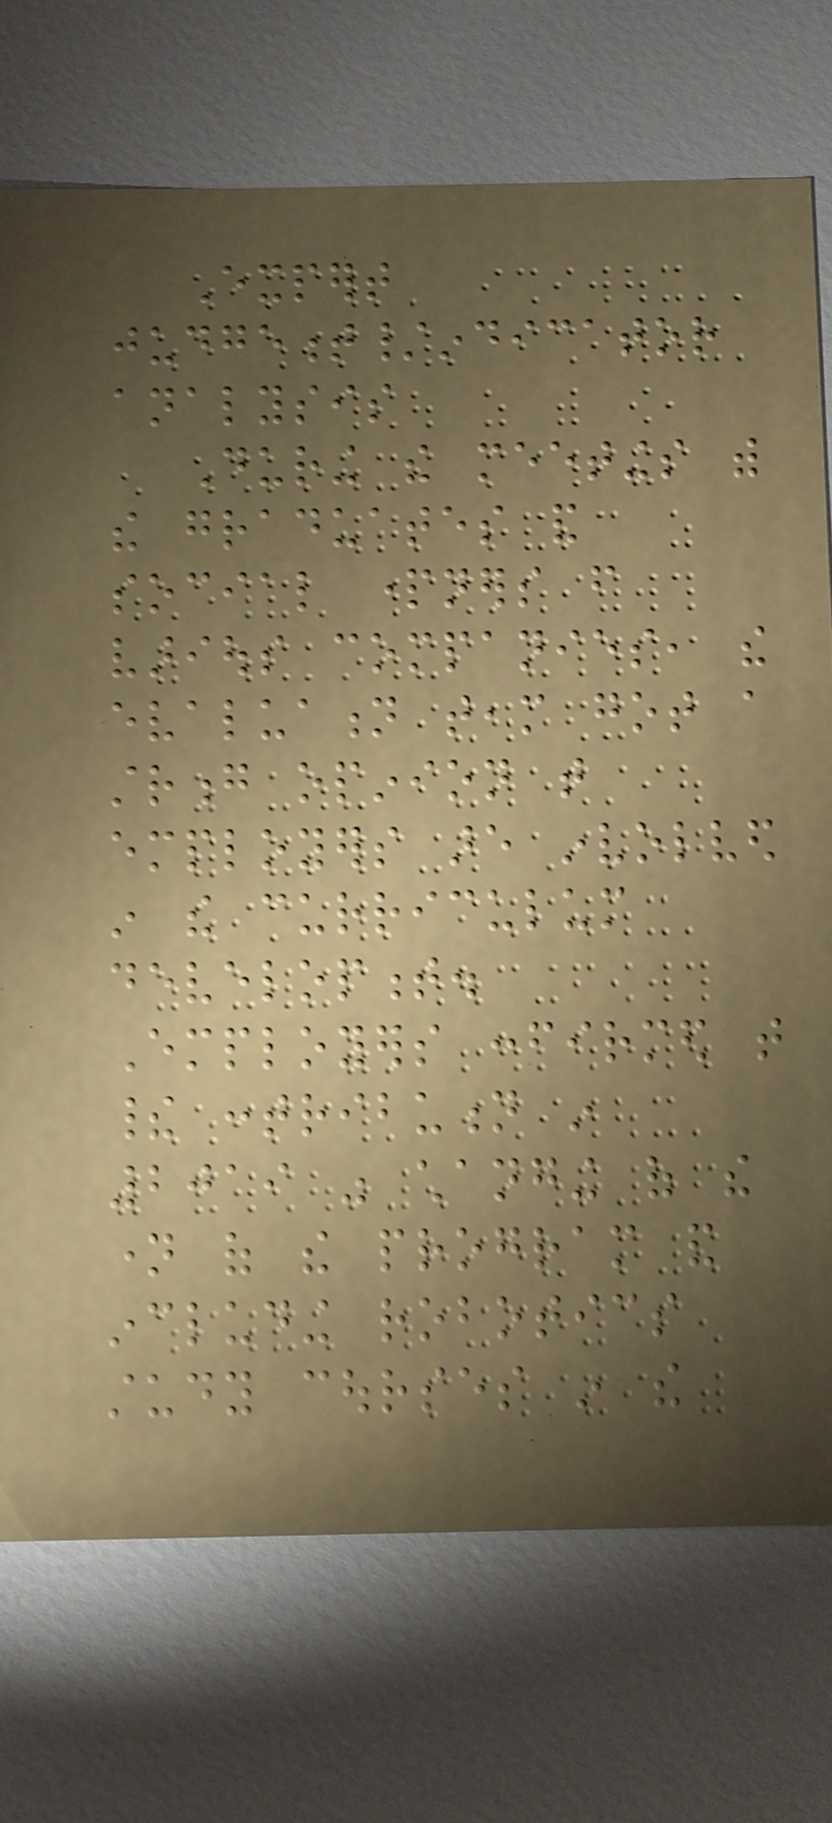Expert
judgement/indicator
analysis
During the meetings with
the graduates and
social partners from
various companies, the
evaluation team got a
strong opinion that
employers are involved
in the curriculum
development.
Employers confirmed that
their contribution in
2019 was changing of the
name of the program and
including robotics
study courses in the
